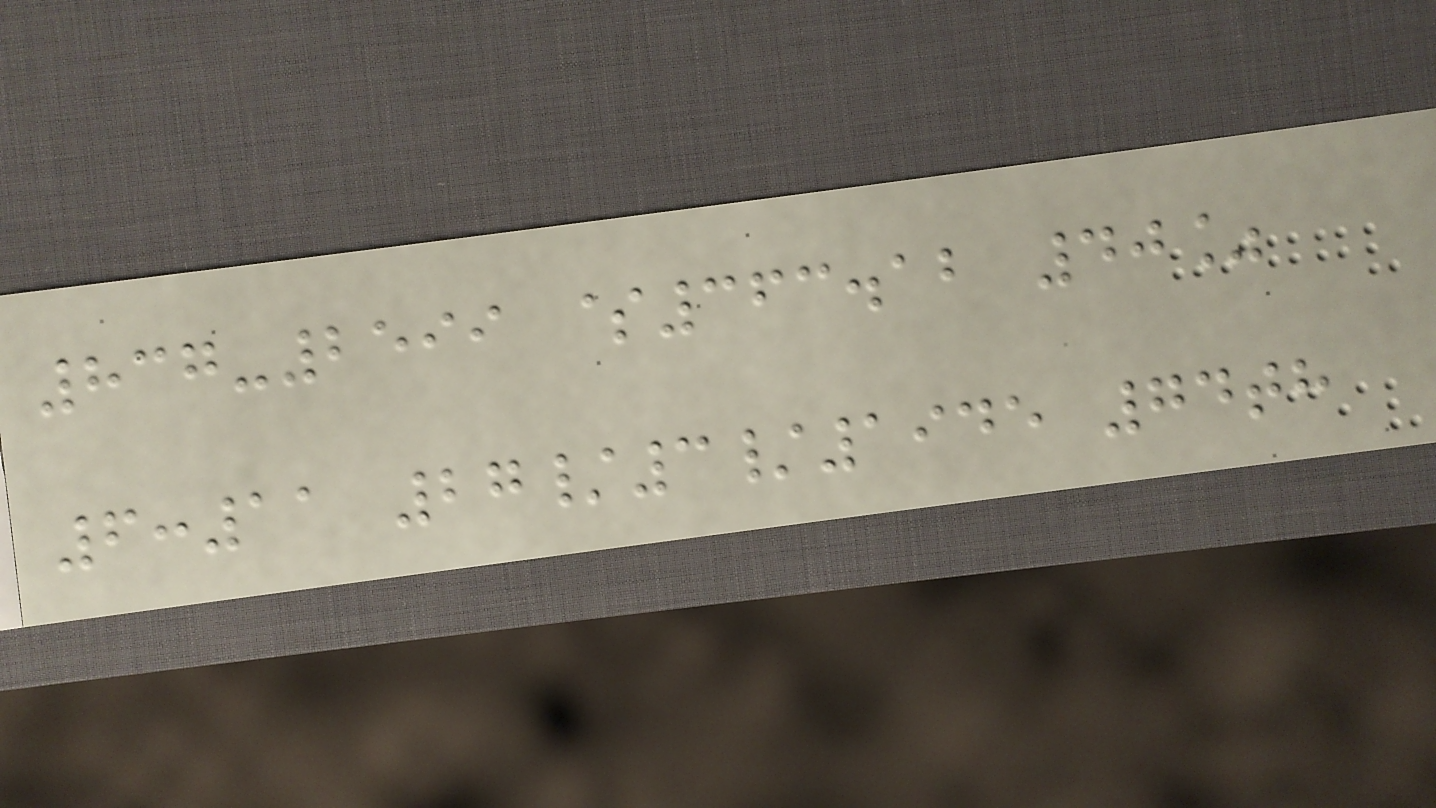837-2599 $363.12 40%
6:11 27/3/1945 74th
